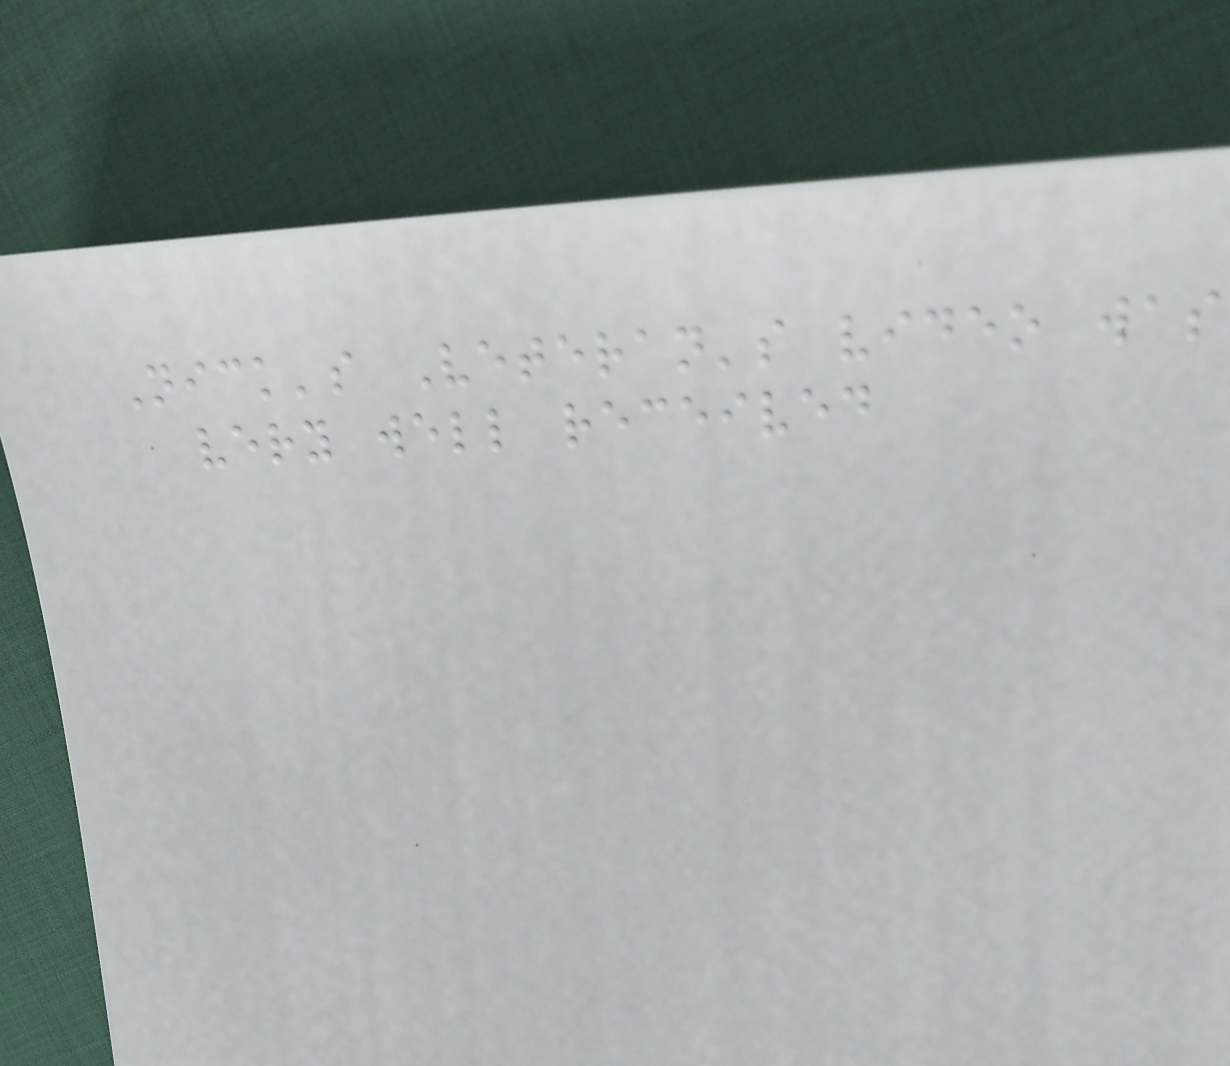Nick's Veteran's video was
very well received
